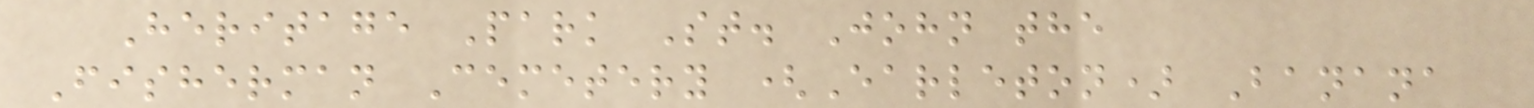Heritage Park St. John the
Fisherman Cemetery (Earleton) Banana
